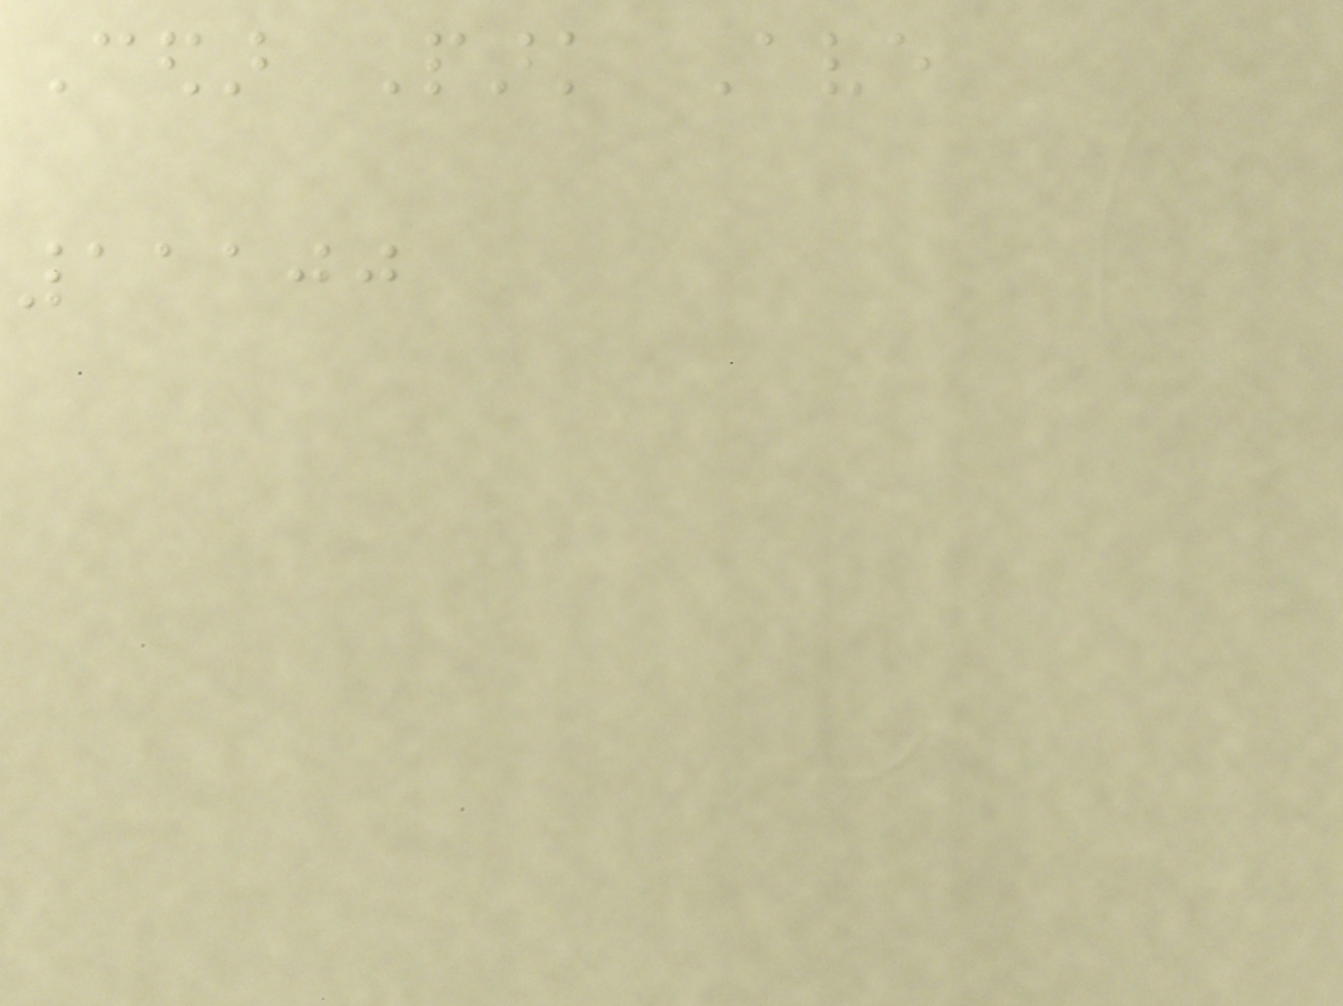Cedar Park Ave
11100
